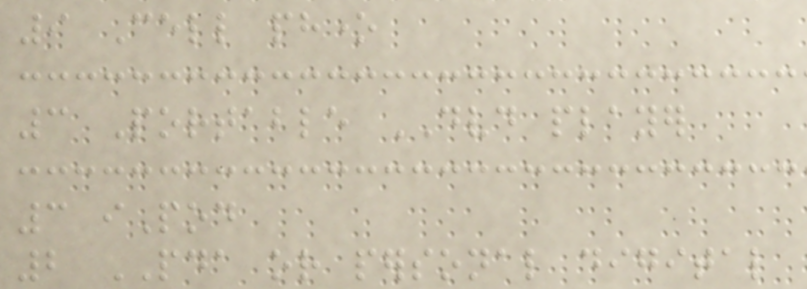9 Cell phone
3 Portable DVD player
3 iPod
2 PDA or personal digital
